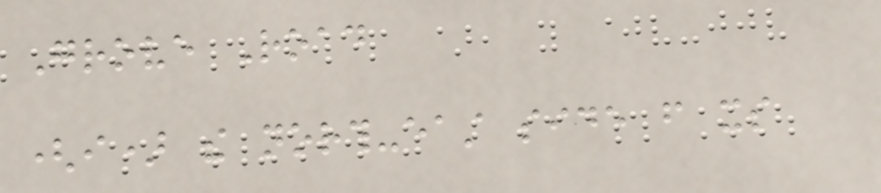Grove Road
(i) the north-east side from its
